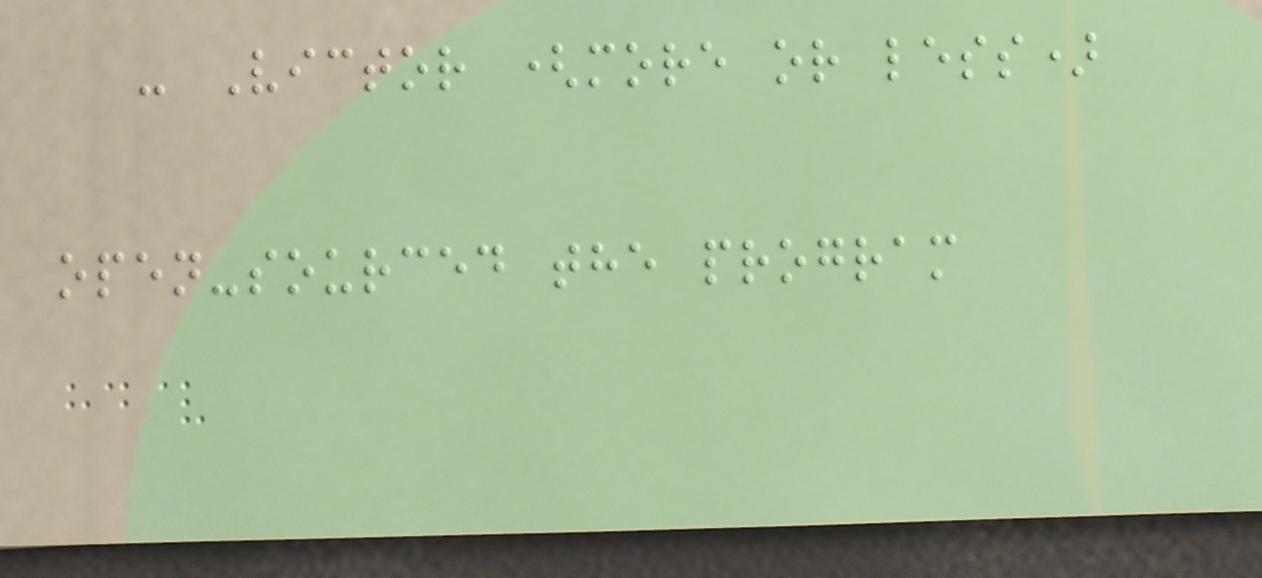- Victor (more or less)
open-sourced the program
